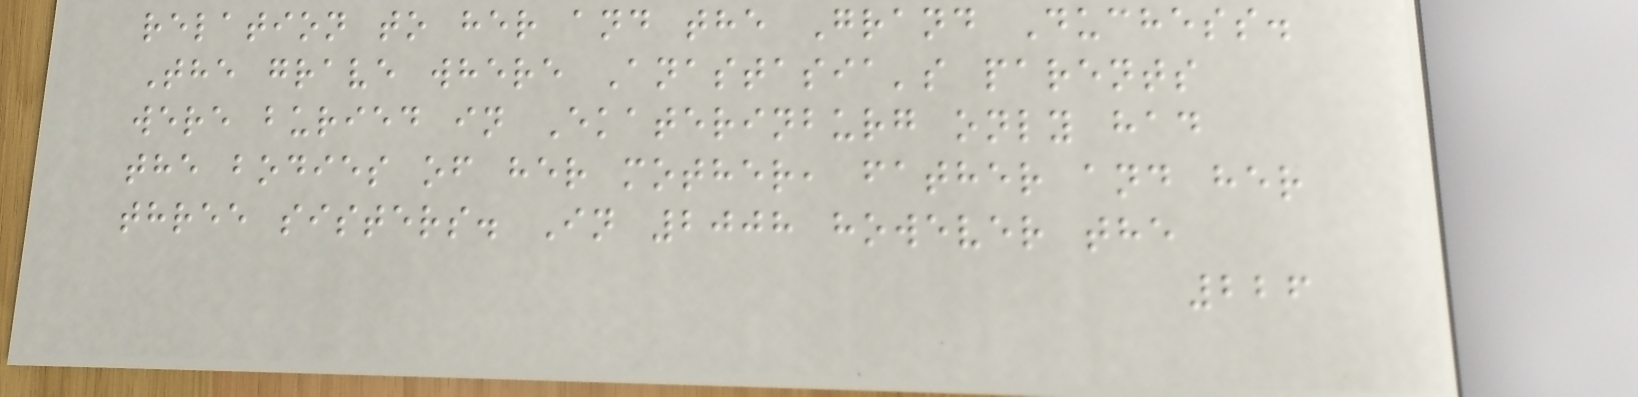relation to her and the Grand Duchess.
The grave where Anastasia's parents
were buried in Ekaterinburg only had
the bodies of her mother, father and her
three sisters. In 2008 however the
226
